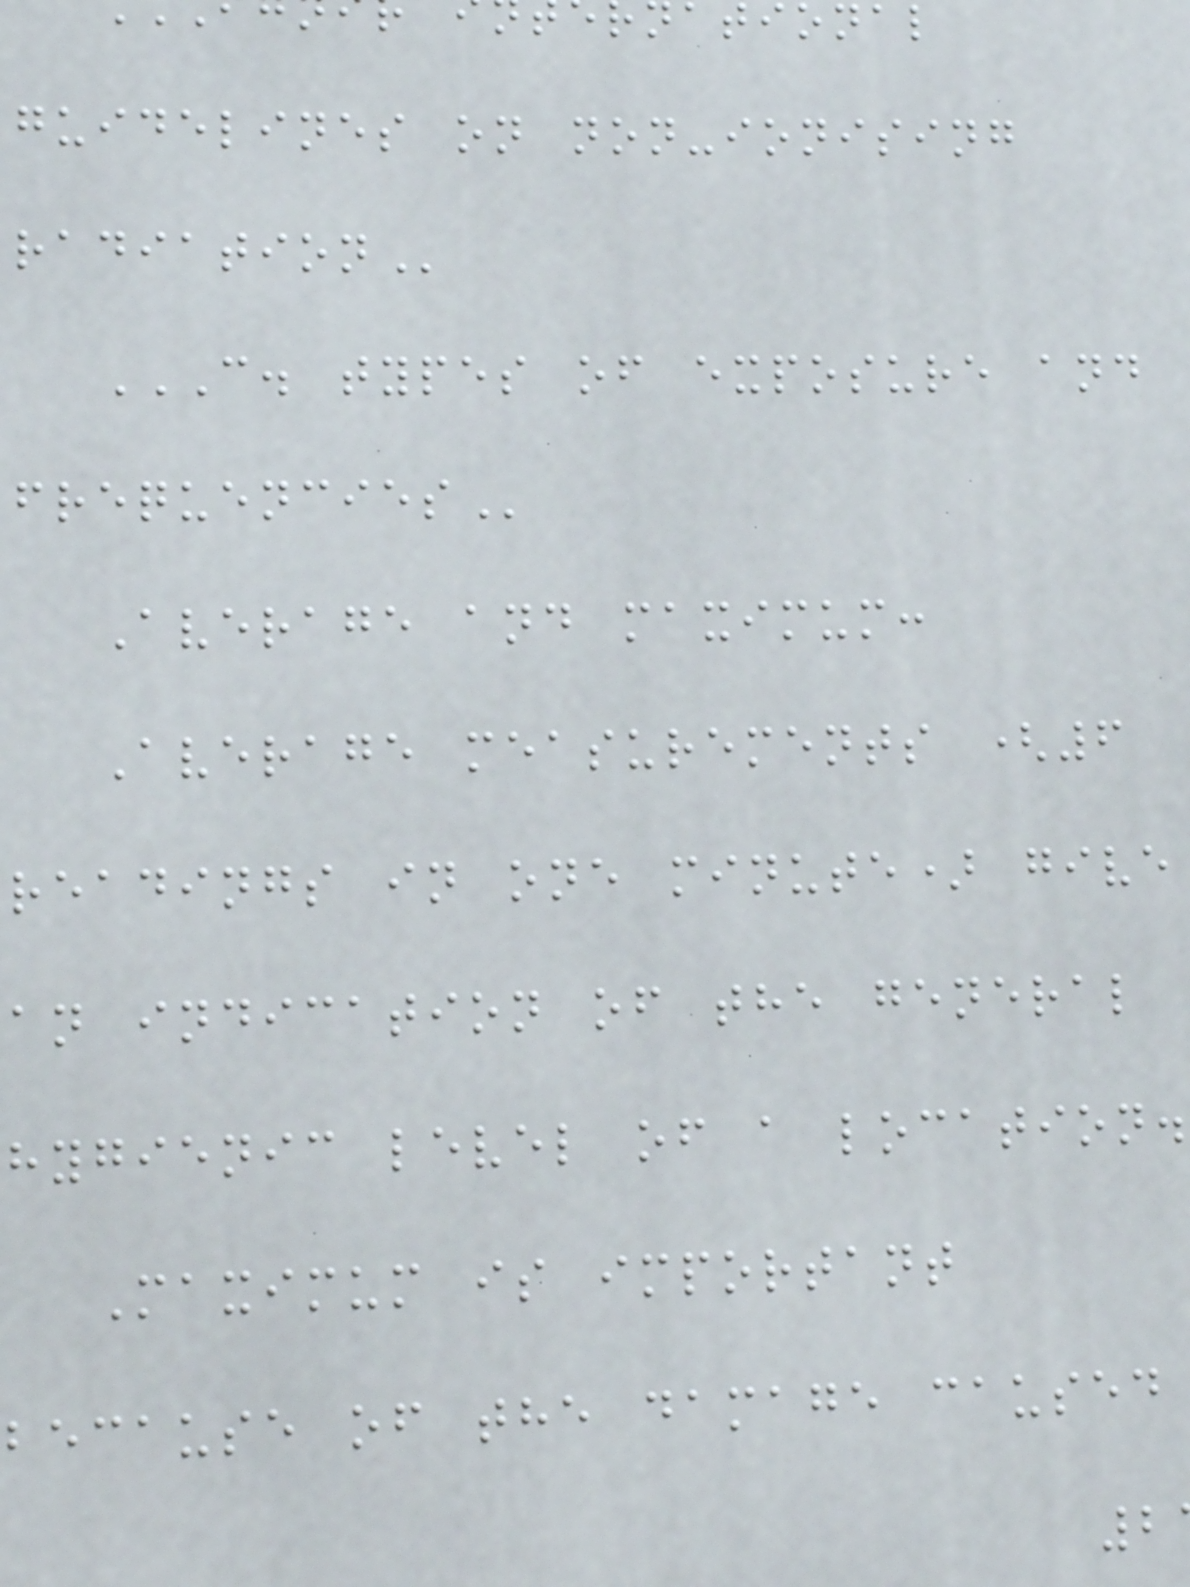ational
guidelines on non-ionising
C. TYPES OF EXPOSURE AND
Average and maximum:
Average measurements (6
readings in one minute) give
an indication of the general
hygienic level of a location.
Maximum is important
because of the damage caused
